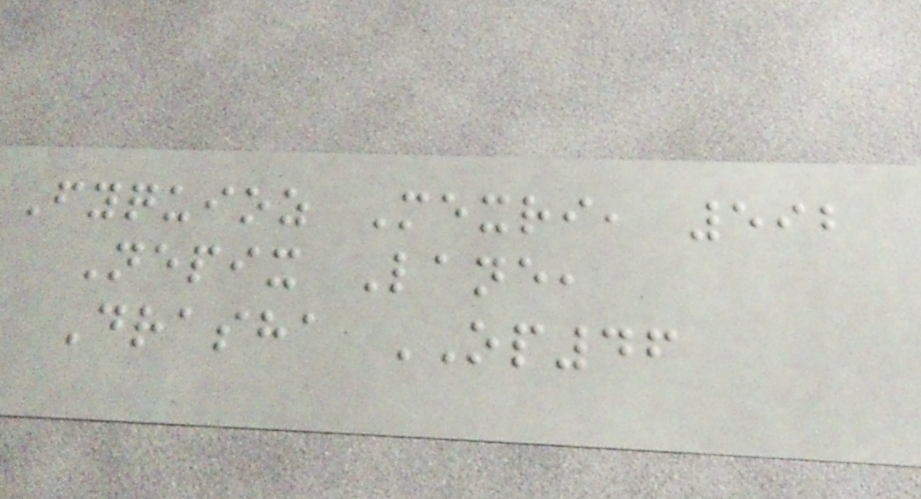Fyquioz Mexri, 592
Nepix Lane,
Drasha OP46
